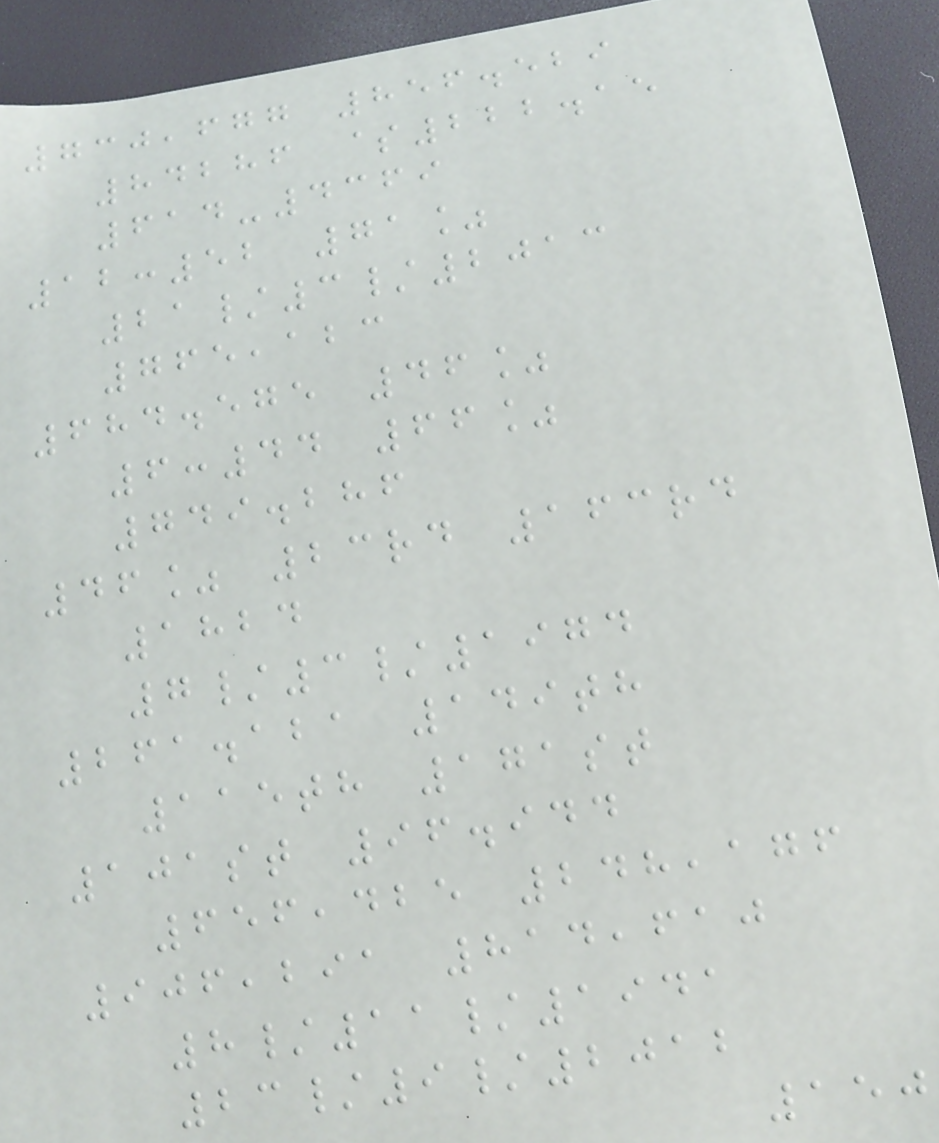730,677 856.529
84286 $222.15
614-4369
12:52 71%
21/3/2013
765,123
684.575 46%
6:44 66%
749.286
46% 23rd 163rd
1824
7/3/1974
261.121 149th
115th 171st
101st 96.944
656,425 248,176
906,291 814,610
8/11/1941
23/9/2012
150
